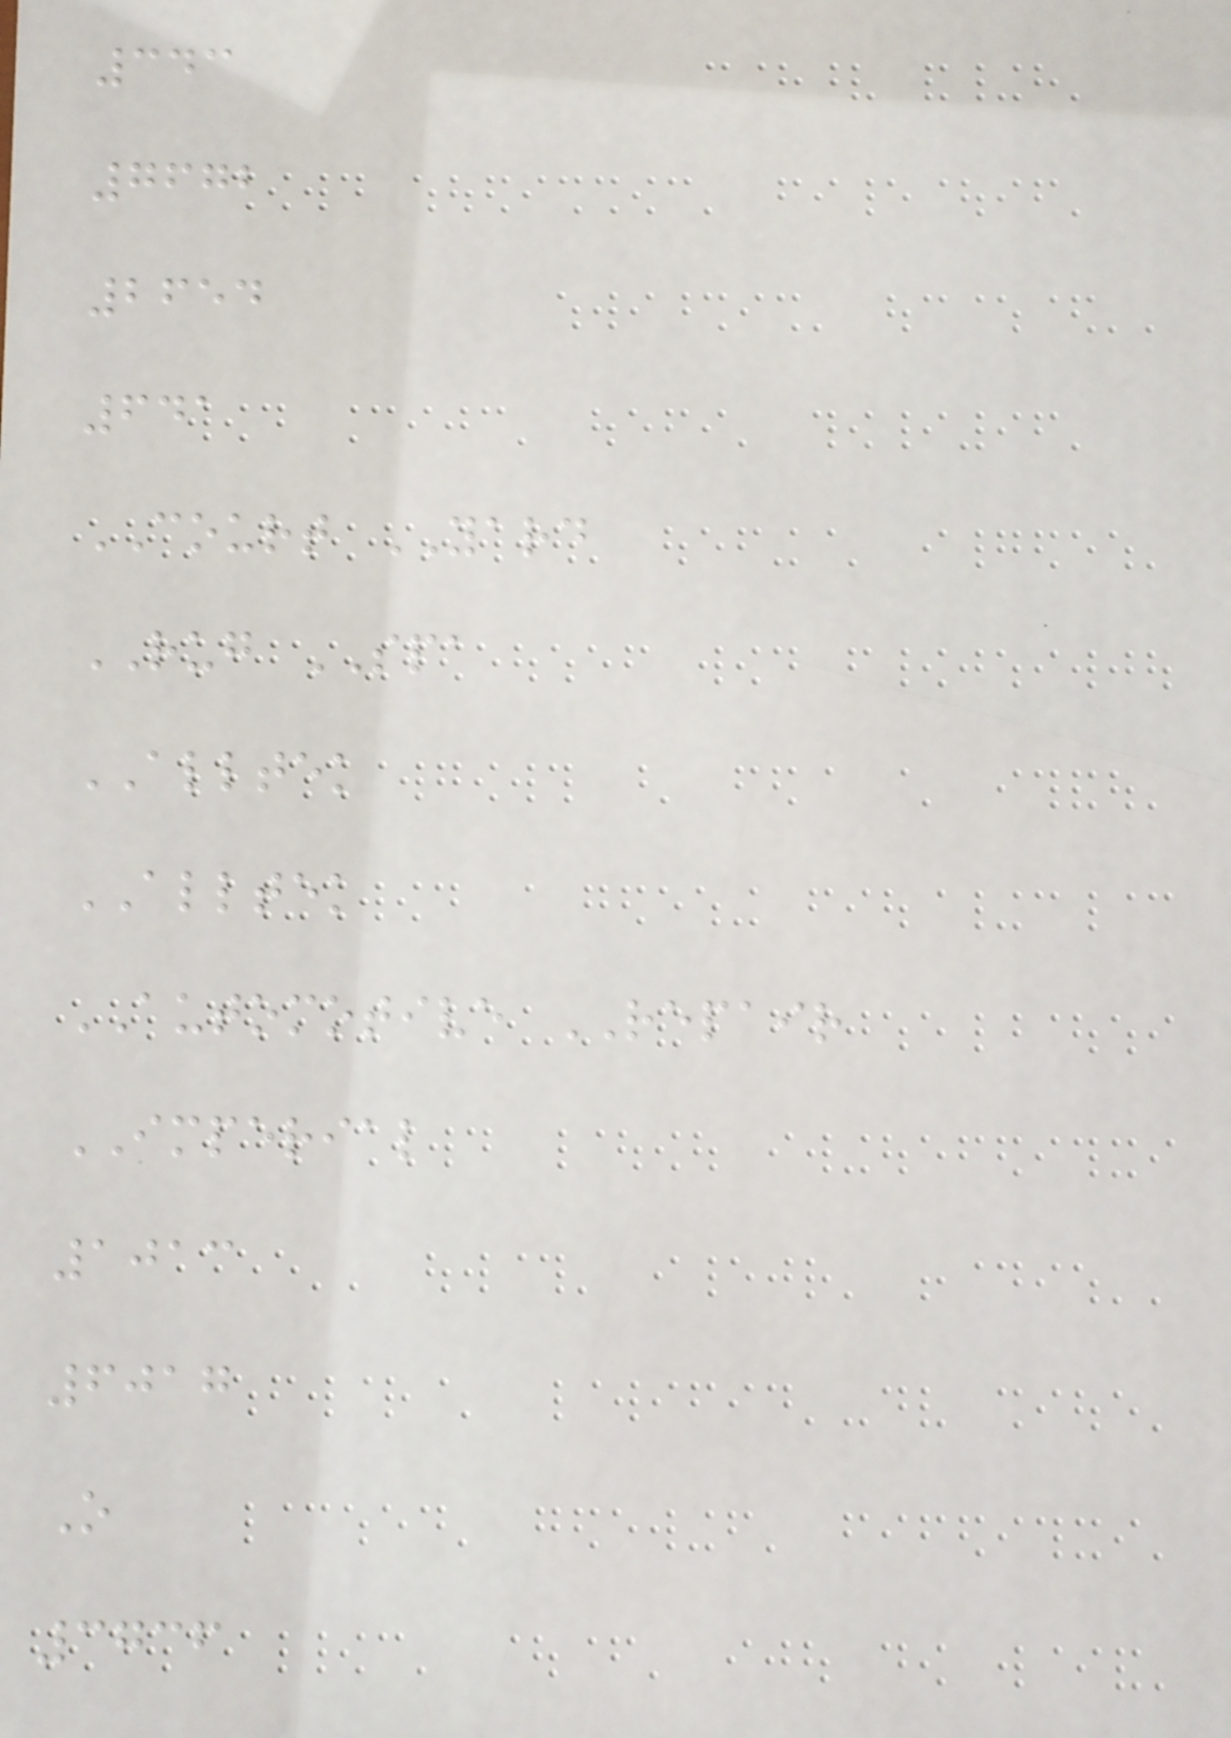343
7672
2654
641
COURT YARD
RUG SPA
ALLTEK
ALLTEK
AUTOMOTIVE REPAIR
IMPERIAL
1013
6017
O
3736
